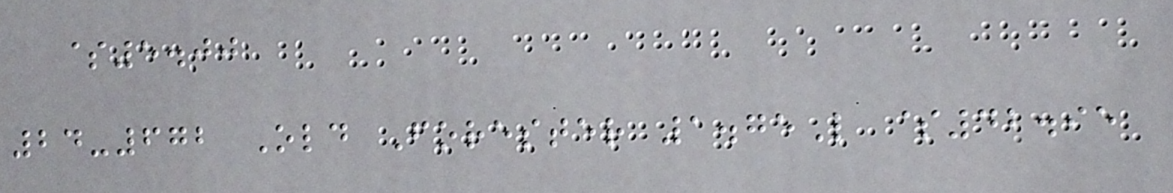$5.00
24-672 Old Forester 1.75L $42.95
